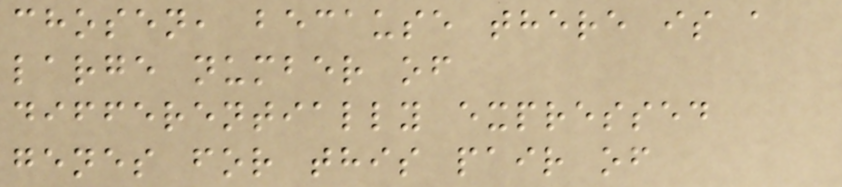chosen, because there is a
large number of
differentially expressed
genes for this pair of
